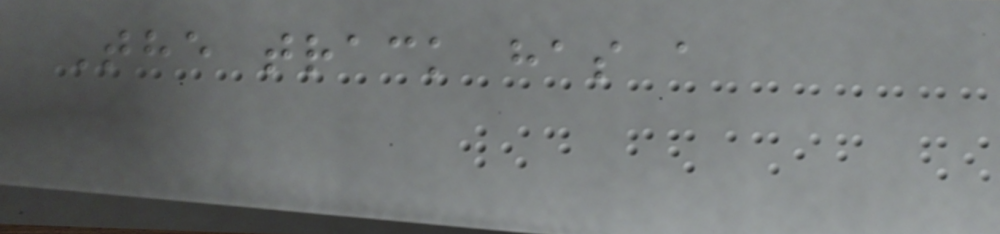The track has a
